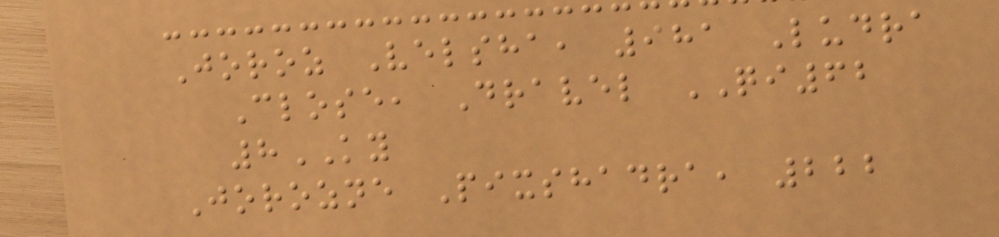Joroz Velsha, 981 Ludra
Close, Dravel QI62
8KY
Jorozne Pixshadra, 222
